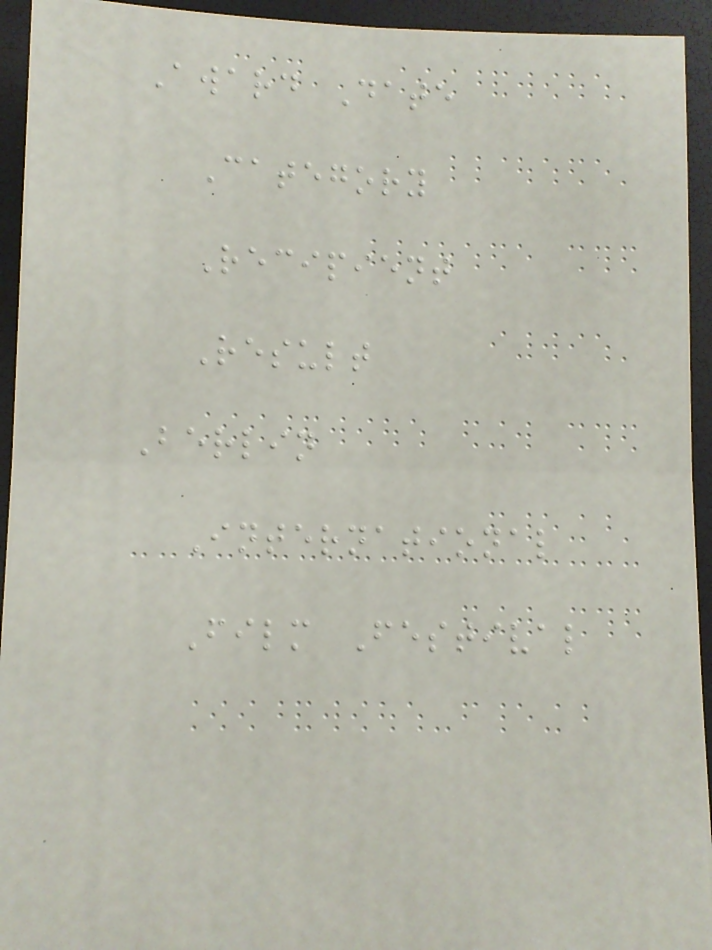Award Date
Category
Recipient
Result
Berlin
International
Film Festival
